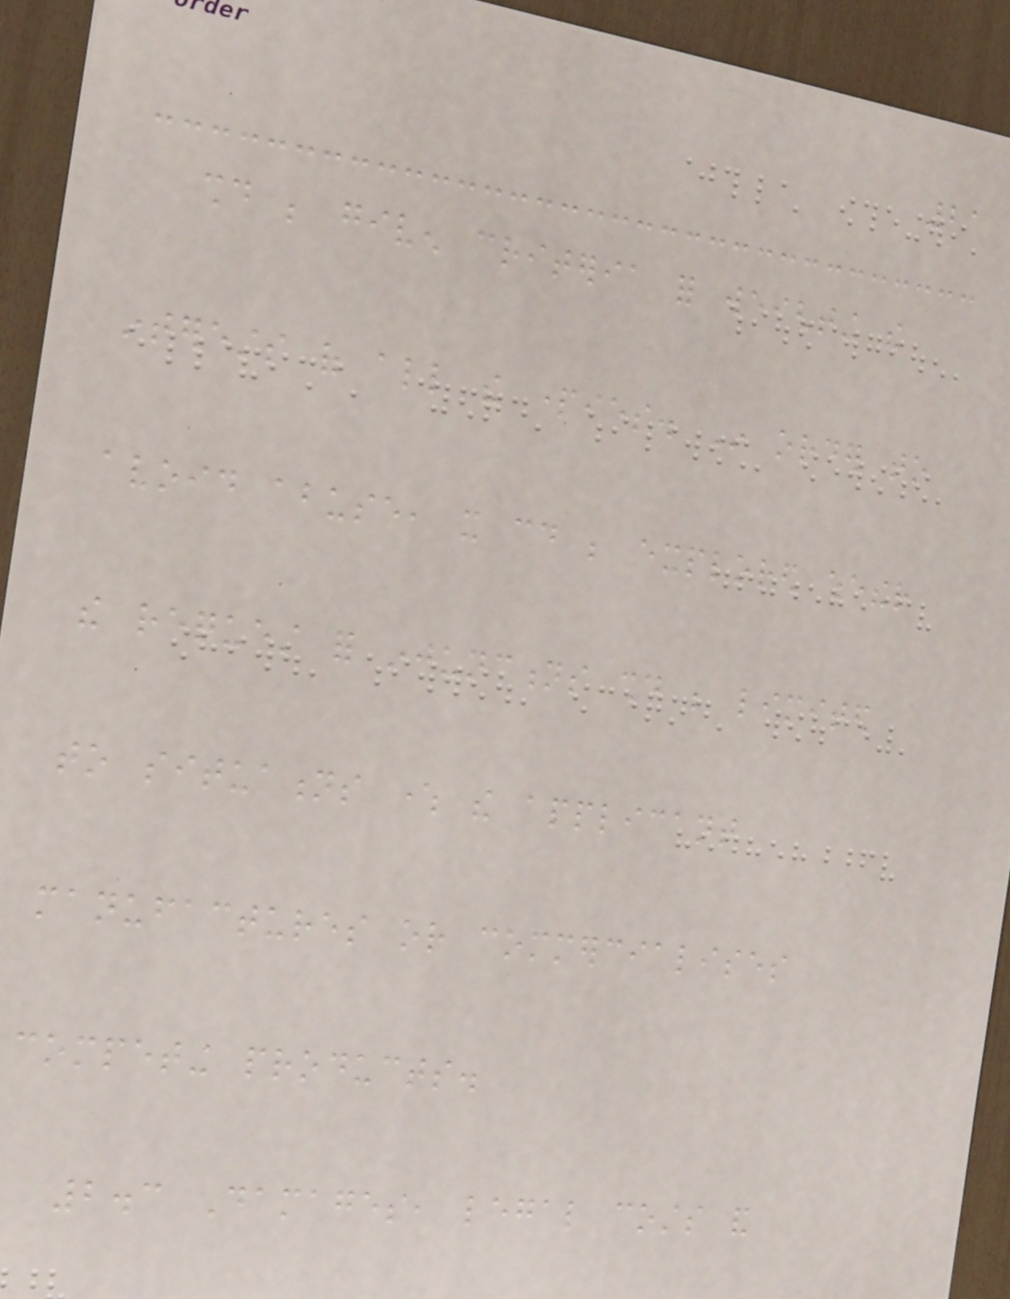21
should be given criteria for weighting the
interests of all the parties. In order to
avoid abuse, it could be explored whether
the request for injunctions should be limited
to situations where the applicant
manufactures or commercialises
competing products.
2.3 Damages, legal costs and
